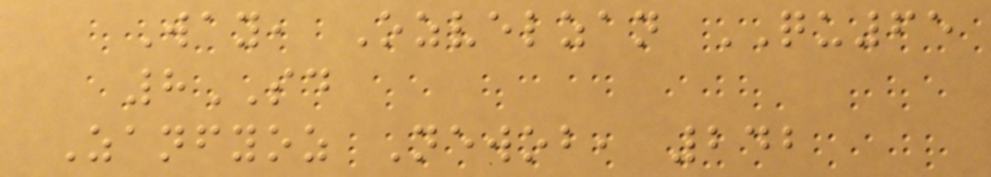Way, Ozvelzan QU65
8SD
Zanfyoz Newob, 242
